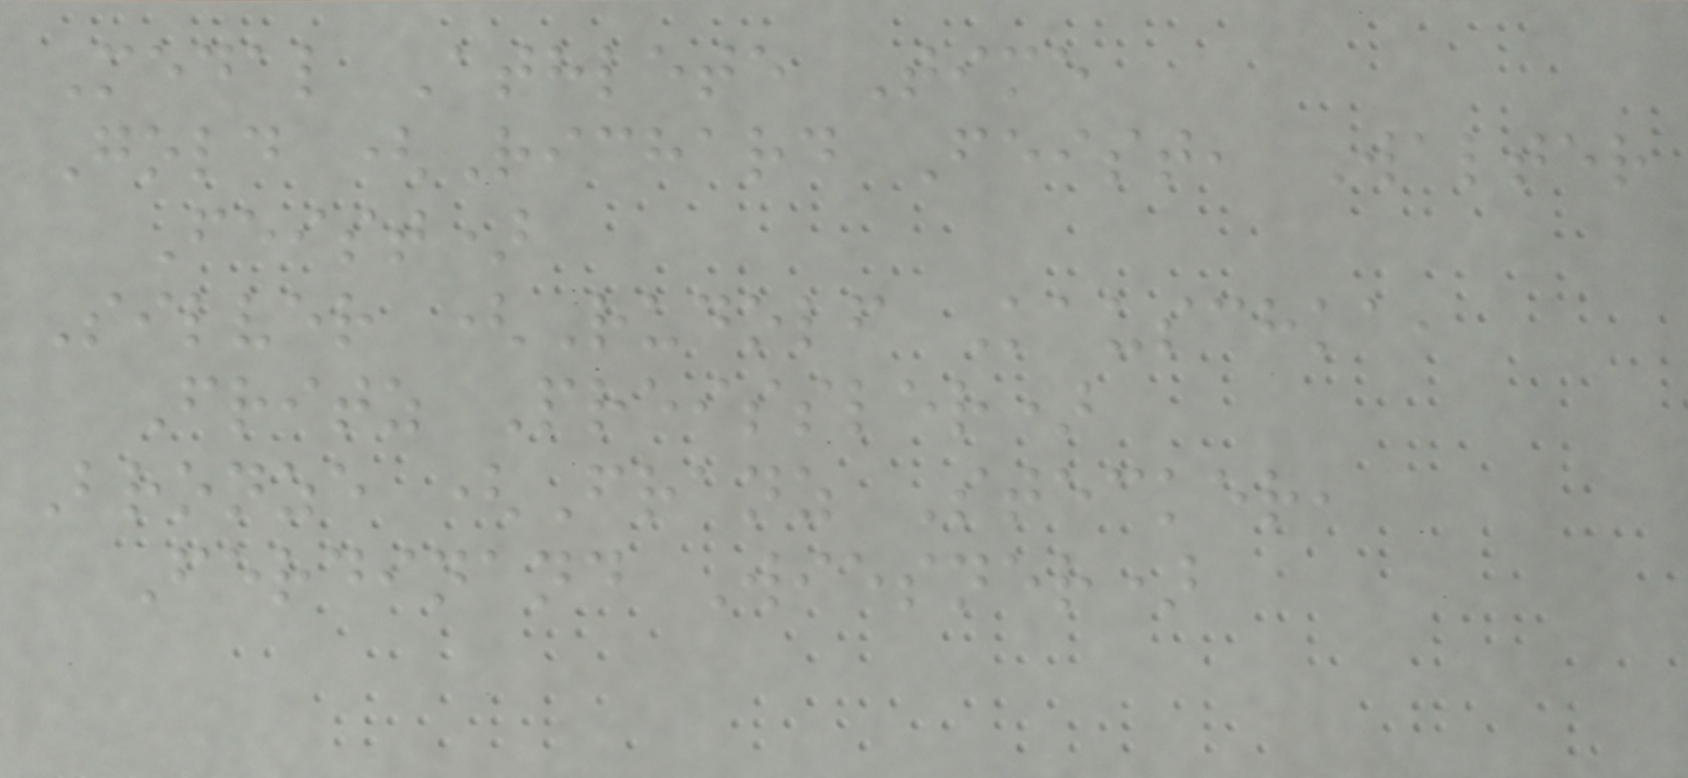Medal Athlete Time
Gold (Richard Feist, Walter
Feist)
Silver (Rudolf Kauschka,
Fritz Preissler)
Bronze (Franz Stecker,
Ferdinand Wiesner)
